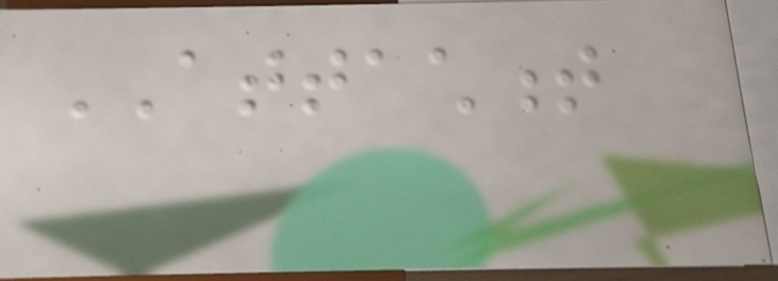ATTACHMENT
